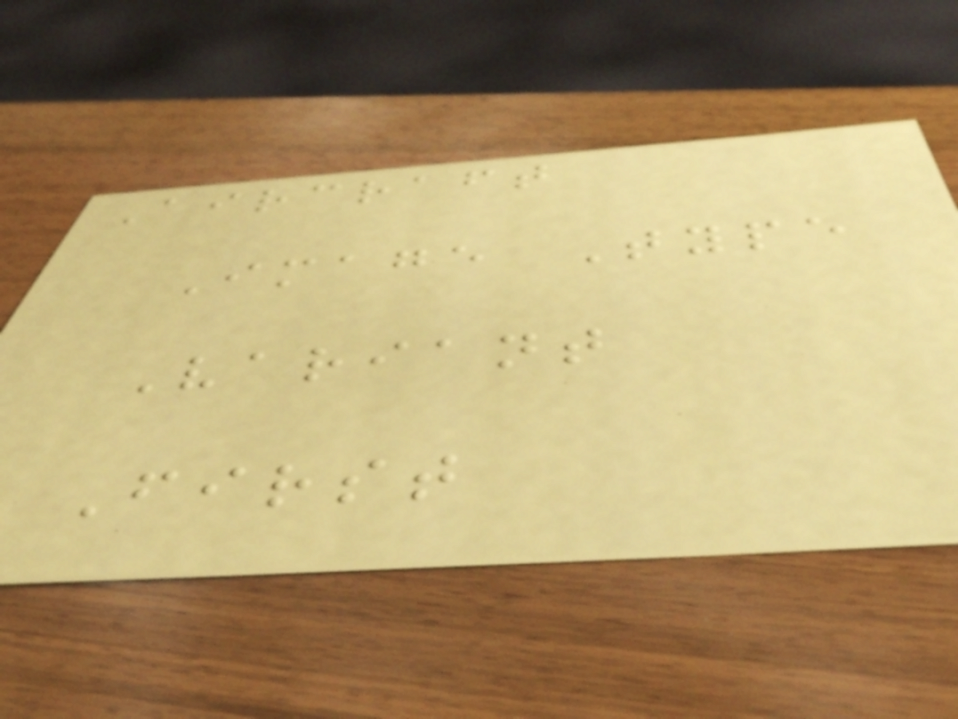Aircraft
Image Type
Variant
First
